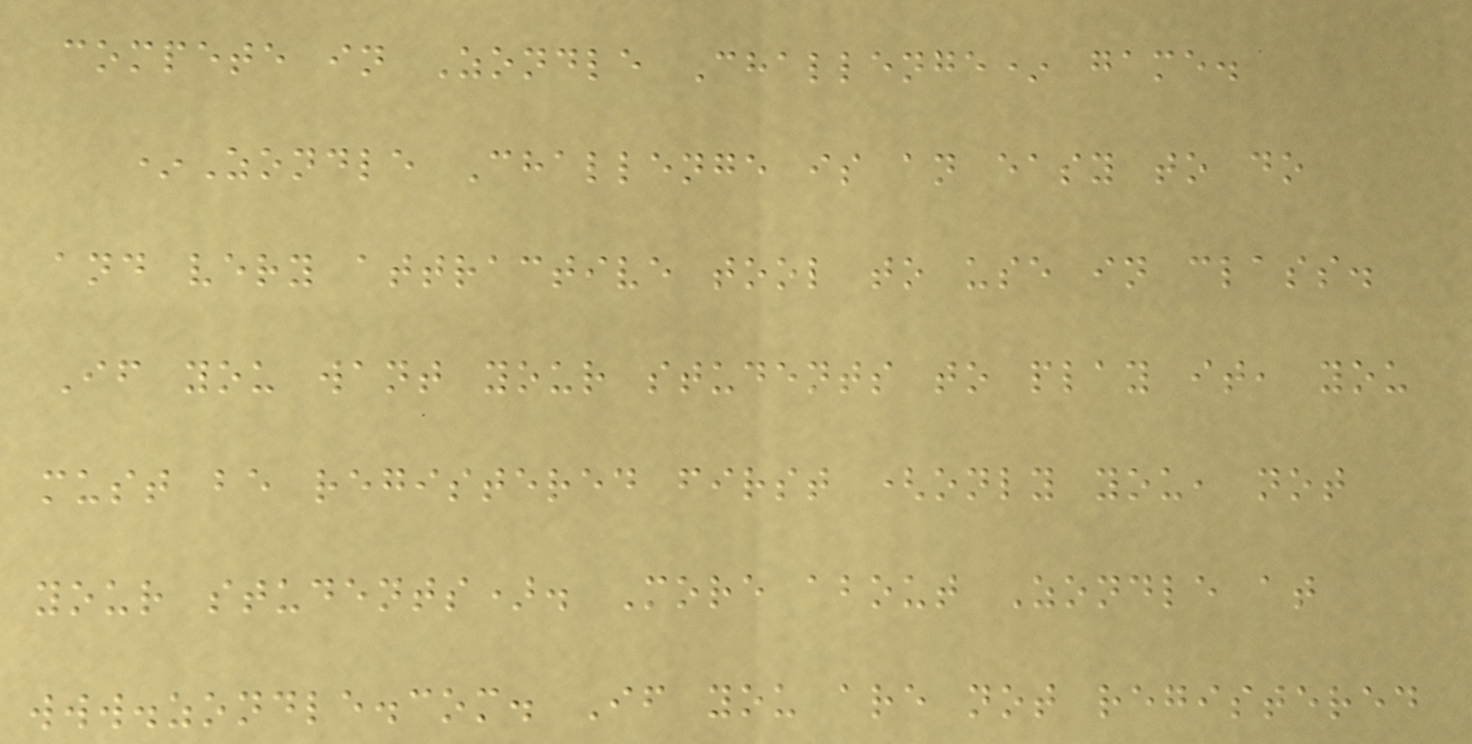compete in Zondle Challenge* game.
*Zondle Challenge is an easy to do
and very attractive tool to use in class.
If you want your students to play it, you
must be registered first (only you, not
your students). More about Zondle at
www.zondle.com. If you are not registered
